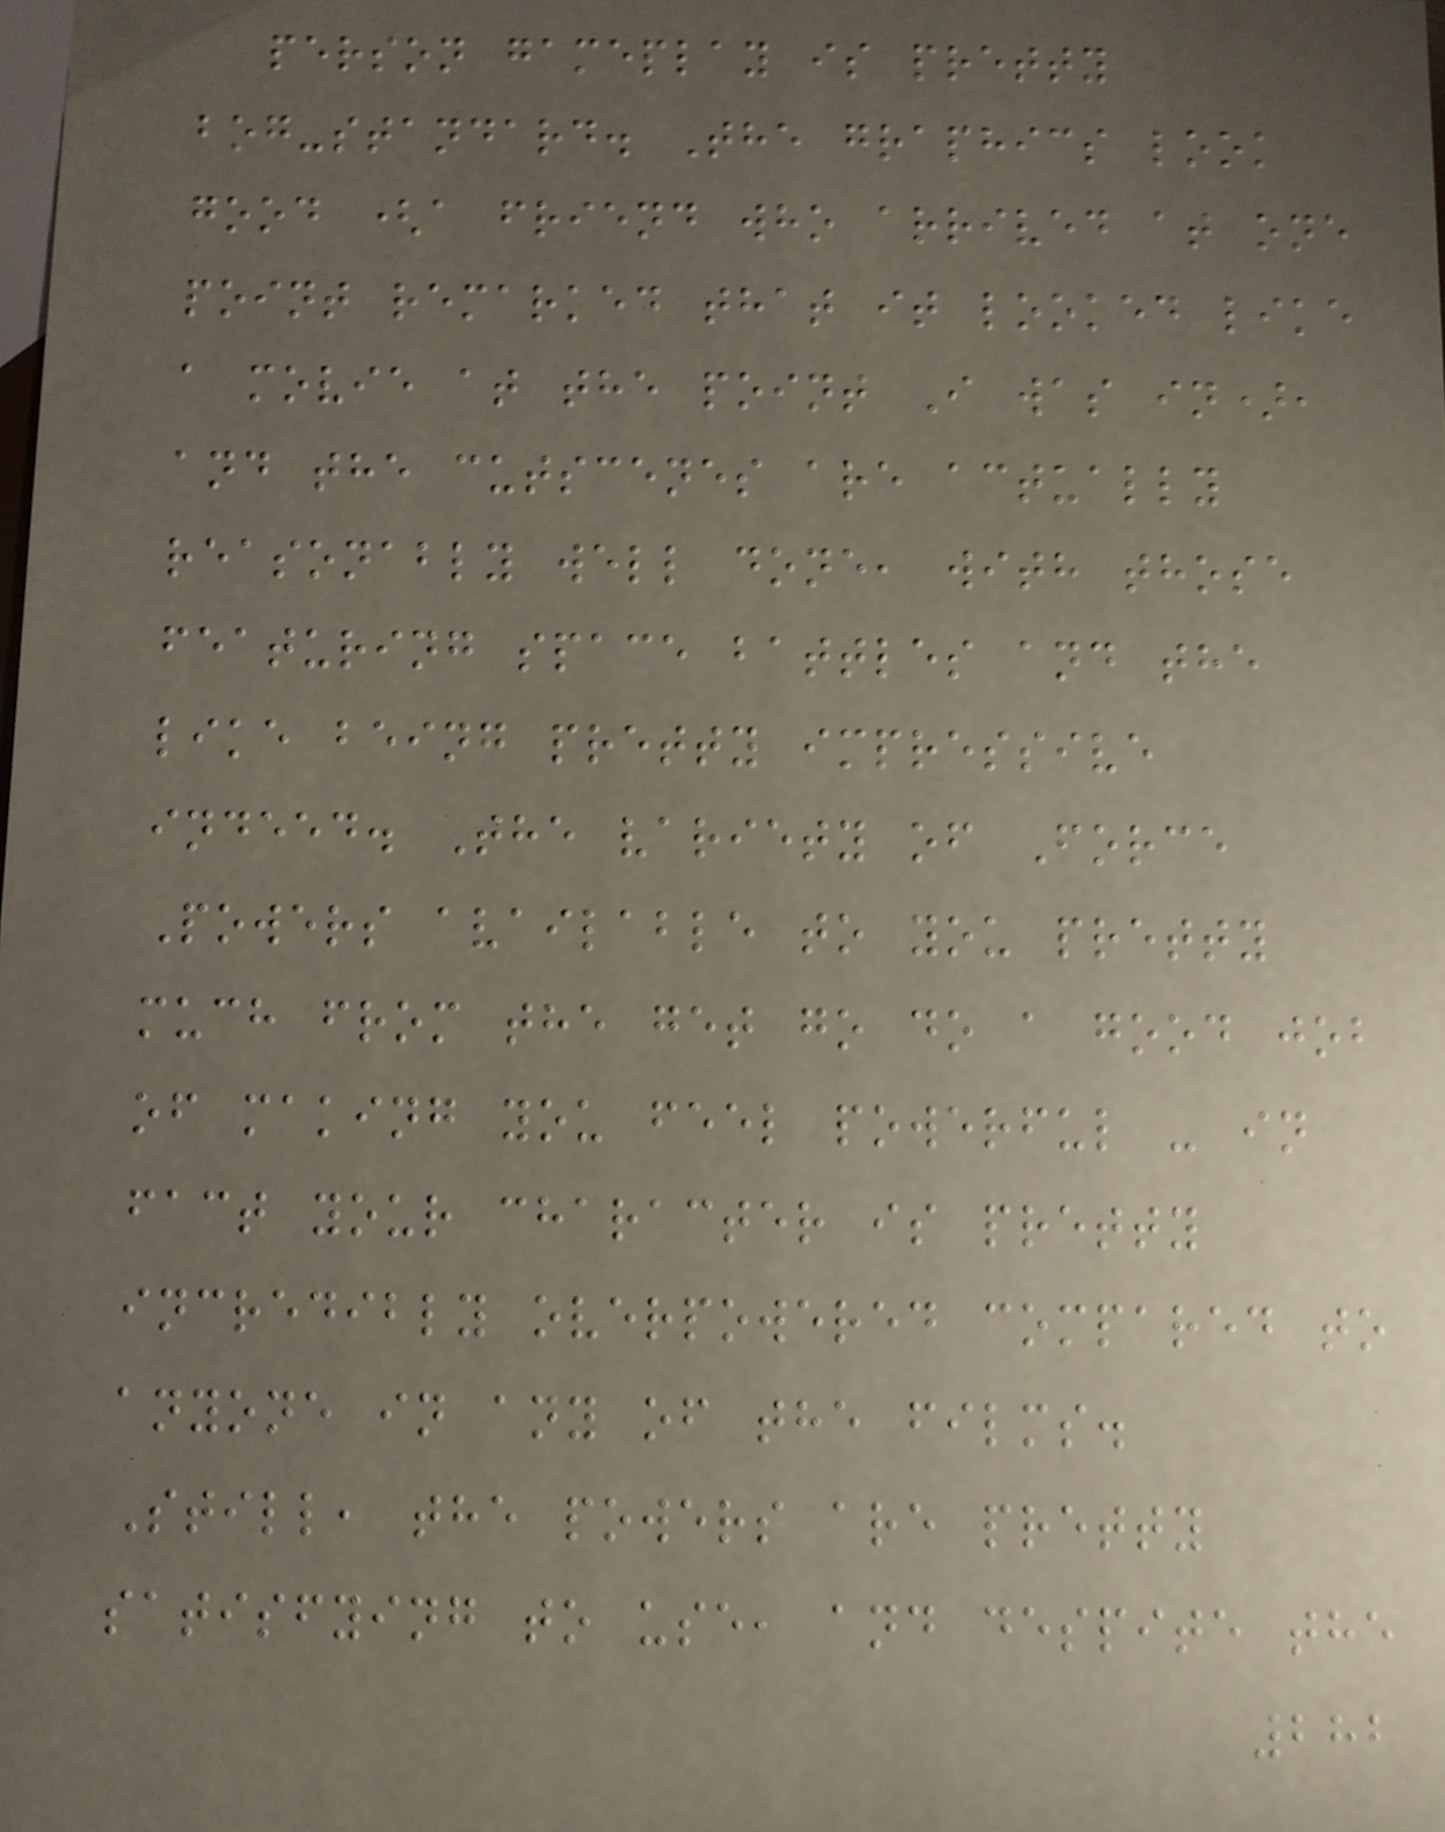person gameplay is pretty
bog-standard. The graphics look
good (a friend who arrived at one
point remarked that it looked like
a movie at the point I was in),
and the cutscenes are actually
reasonably well done, with those
featuring space battles and the
like being pretty impressive
indeed. The variety of Force
Powers available to you pretty
much from the get go do a good job
of making you feel powerful - in
fact your character is pretty
incredibly overpowered compared to
anyone in any of the films.
Still, the powers are pretty
satisfying to use, and despite the
282
